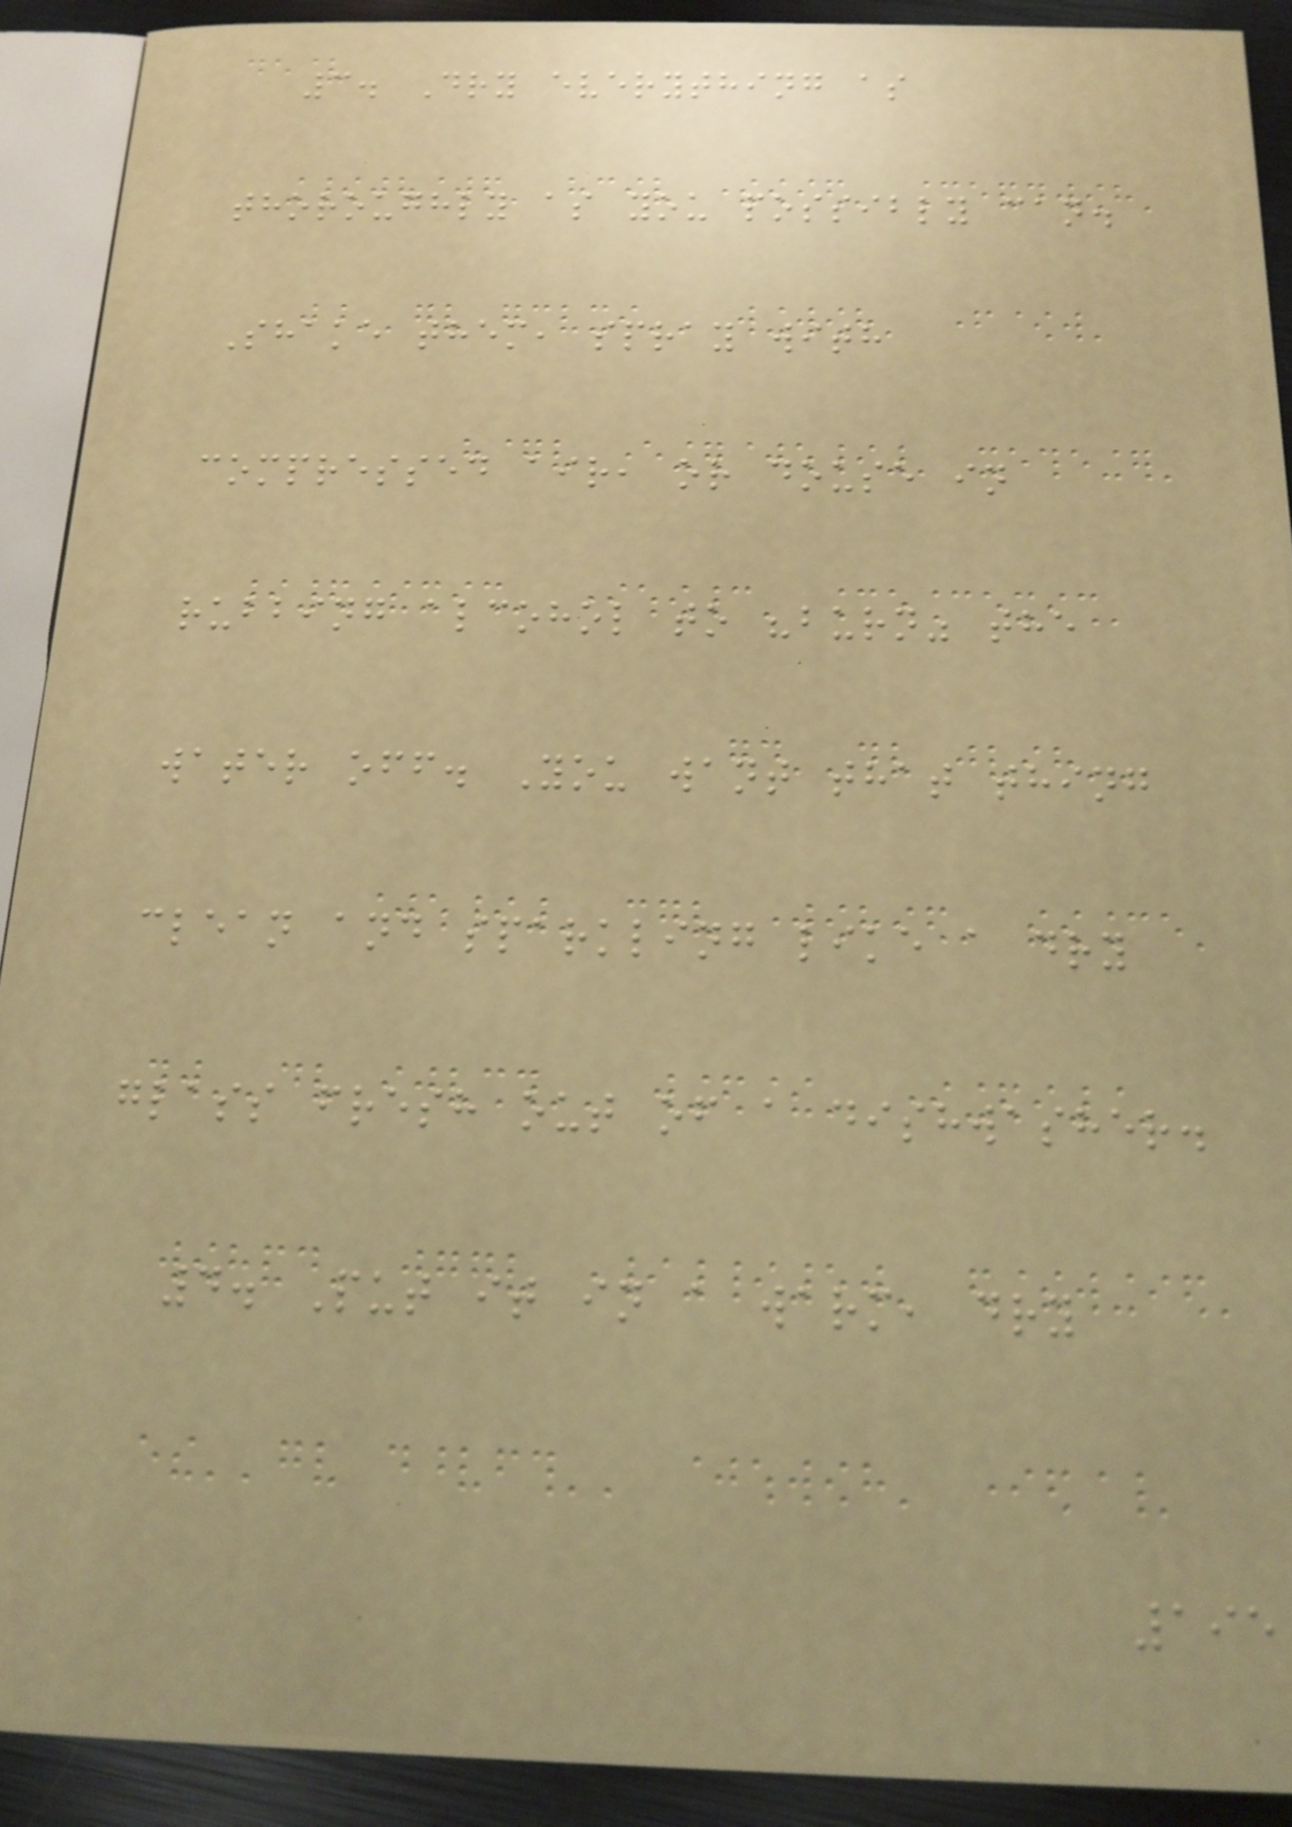3. Dry everything as
thoroughly as you possibly can.
Shake them, spray with
compressed air, or douse in
rubbing alcohol to "burn" the
water off. You want that thing
clean and sparkling like a dry
glass fresh out of a dishwasher.
4. Put it in a warm, dry
195
